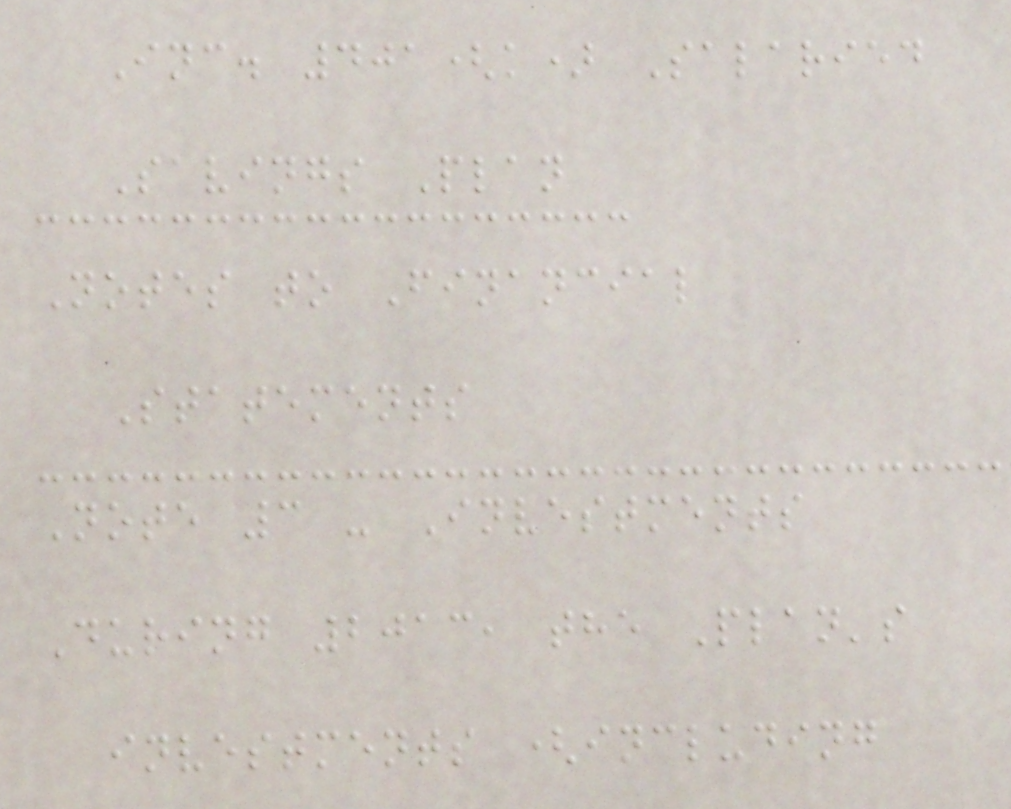Inc. 401(k) Salaried
Savings Plan
Notes to Financial
Statements
Note 3 - Investments
During 2013, the Plan's
investments (including
